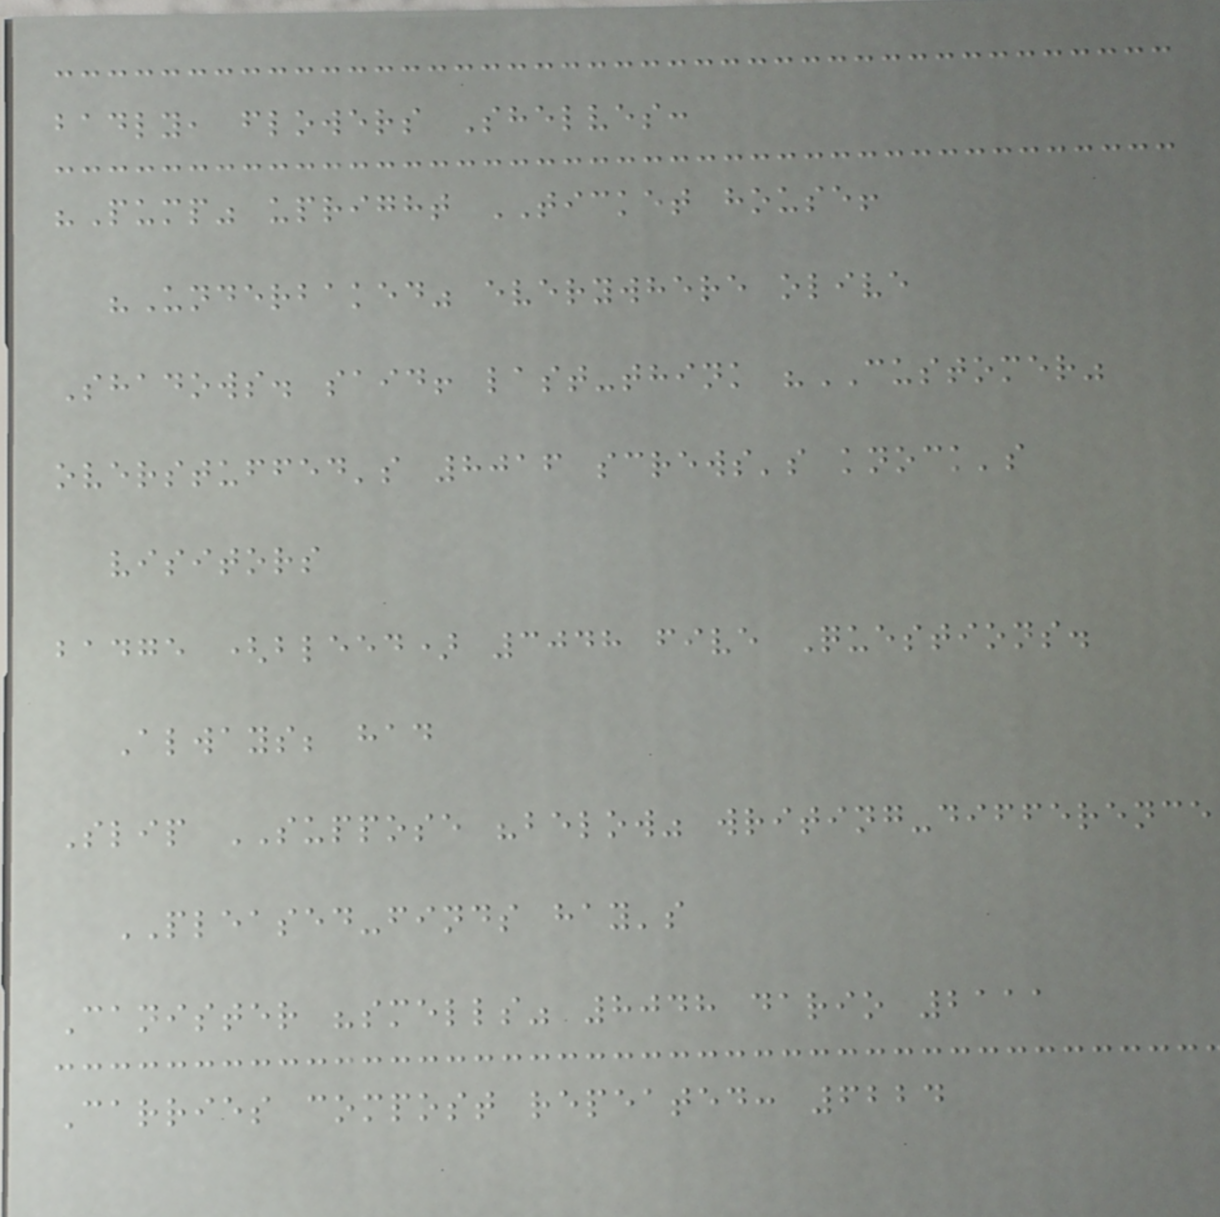badly, flowers Shelves:
"Pump" upright TICKET house!
"Underbaked" everywhere olive
Shadows. said! last-think "CUSTOMER"
overstuffed's 8016 screws's knock's
visitors
badge (bleed) 3048 five Questions.
Always; had
Slip SUPPOSE "below" writing-difference
PLEASED-finds hay's
Canister "smells" 8048 dario 2111
Carries compost repeated: 6224
